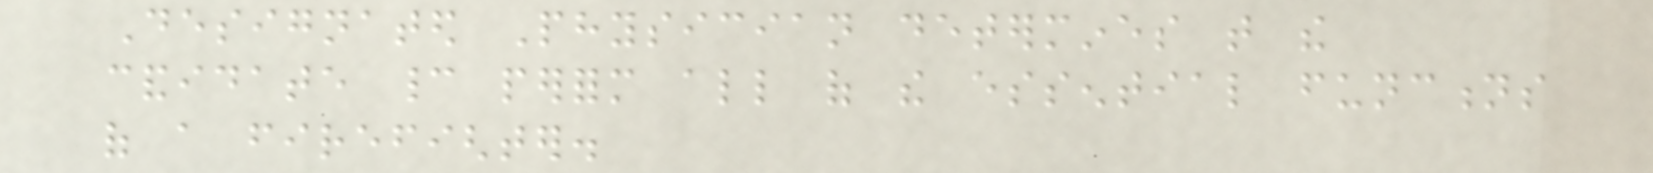Designated Physician determines that the
candidate cannot perform all of the essential functions
of a firefighter.
